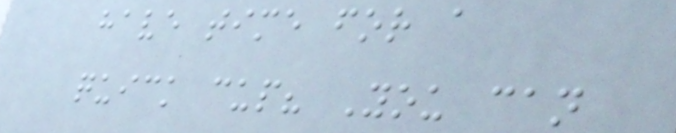have time for a
quick cup? You can
